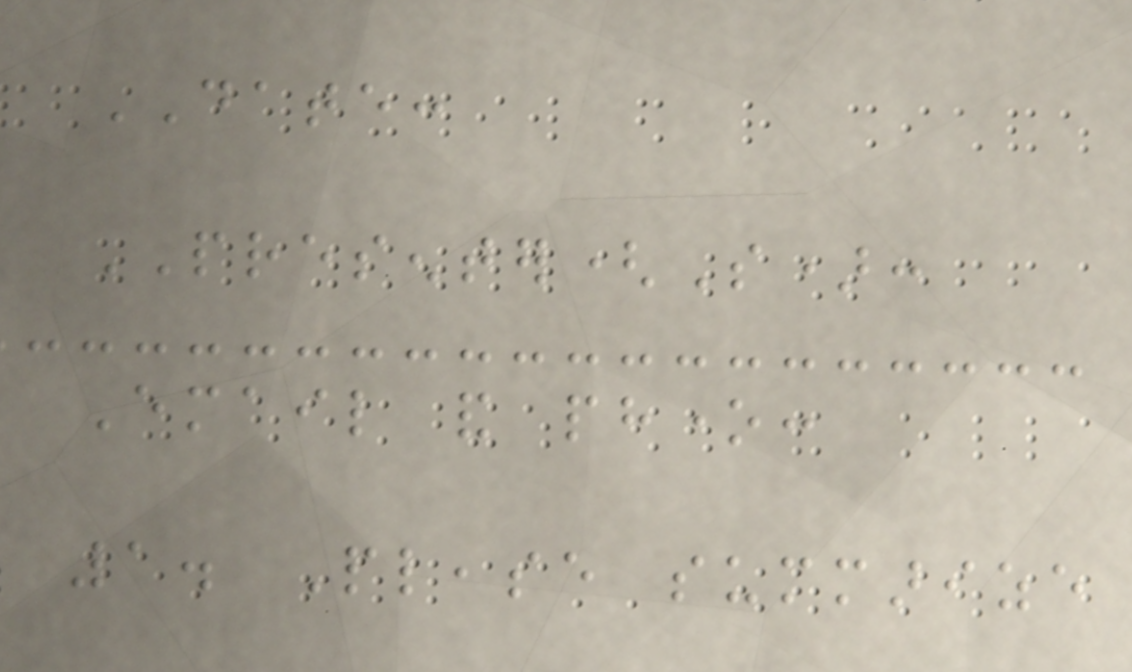DATE:
PRESENTER(S):
Email and phone:
1. Please summarize
